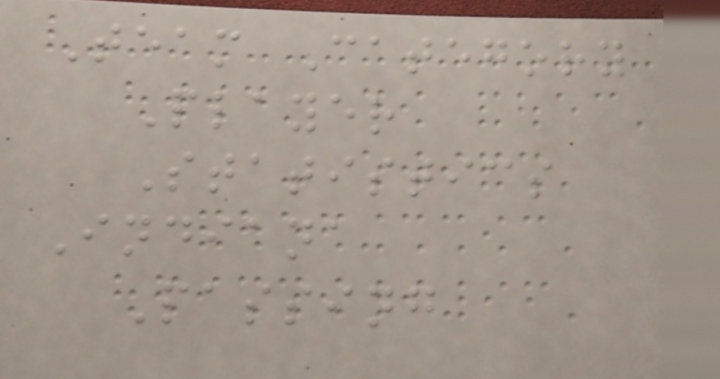Team Category
Player
Statistics
Indiana
Passing
